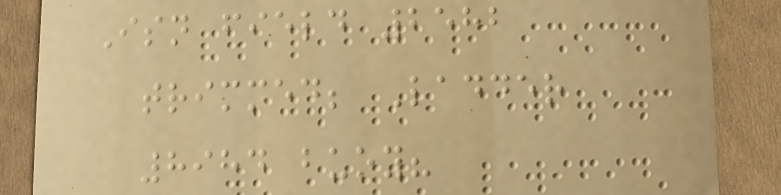Isn field 2582
trimmed; Ladder
8984 buoy?
